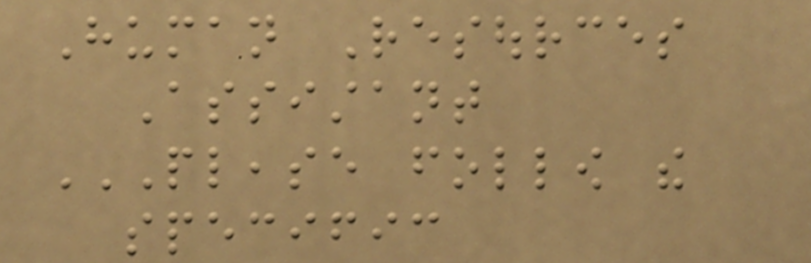Human Resources
Assistant
PLEASE FOLLOW THE
SPECIFIC
